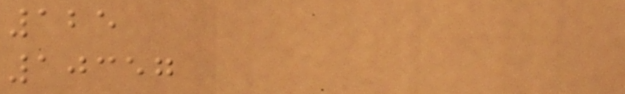125
10357
